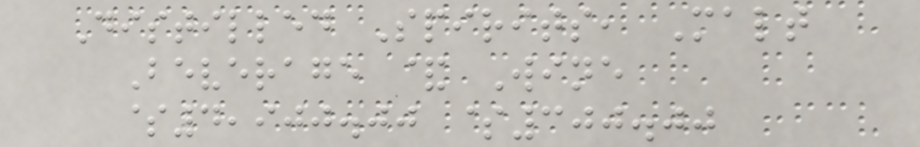Distilled Spirits, Malt
Beverage & Wine
$4,900.00 $300.00
